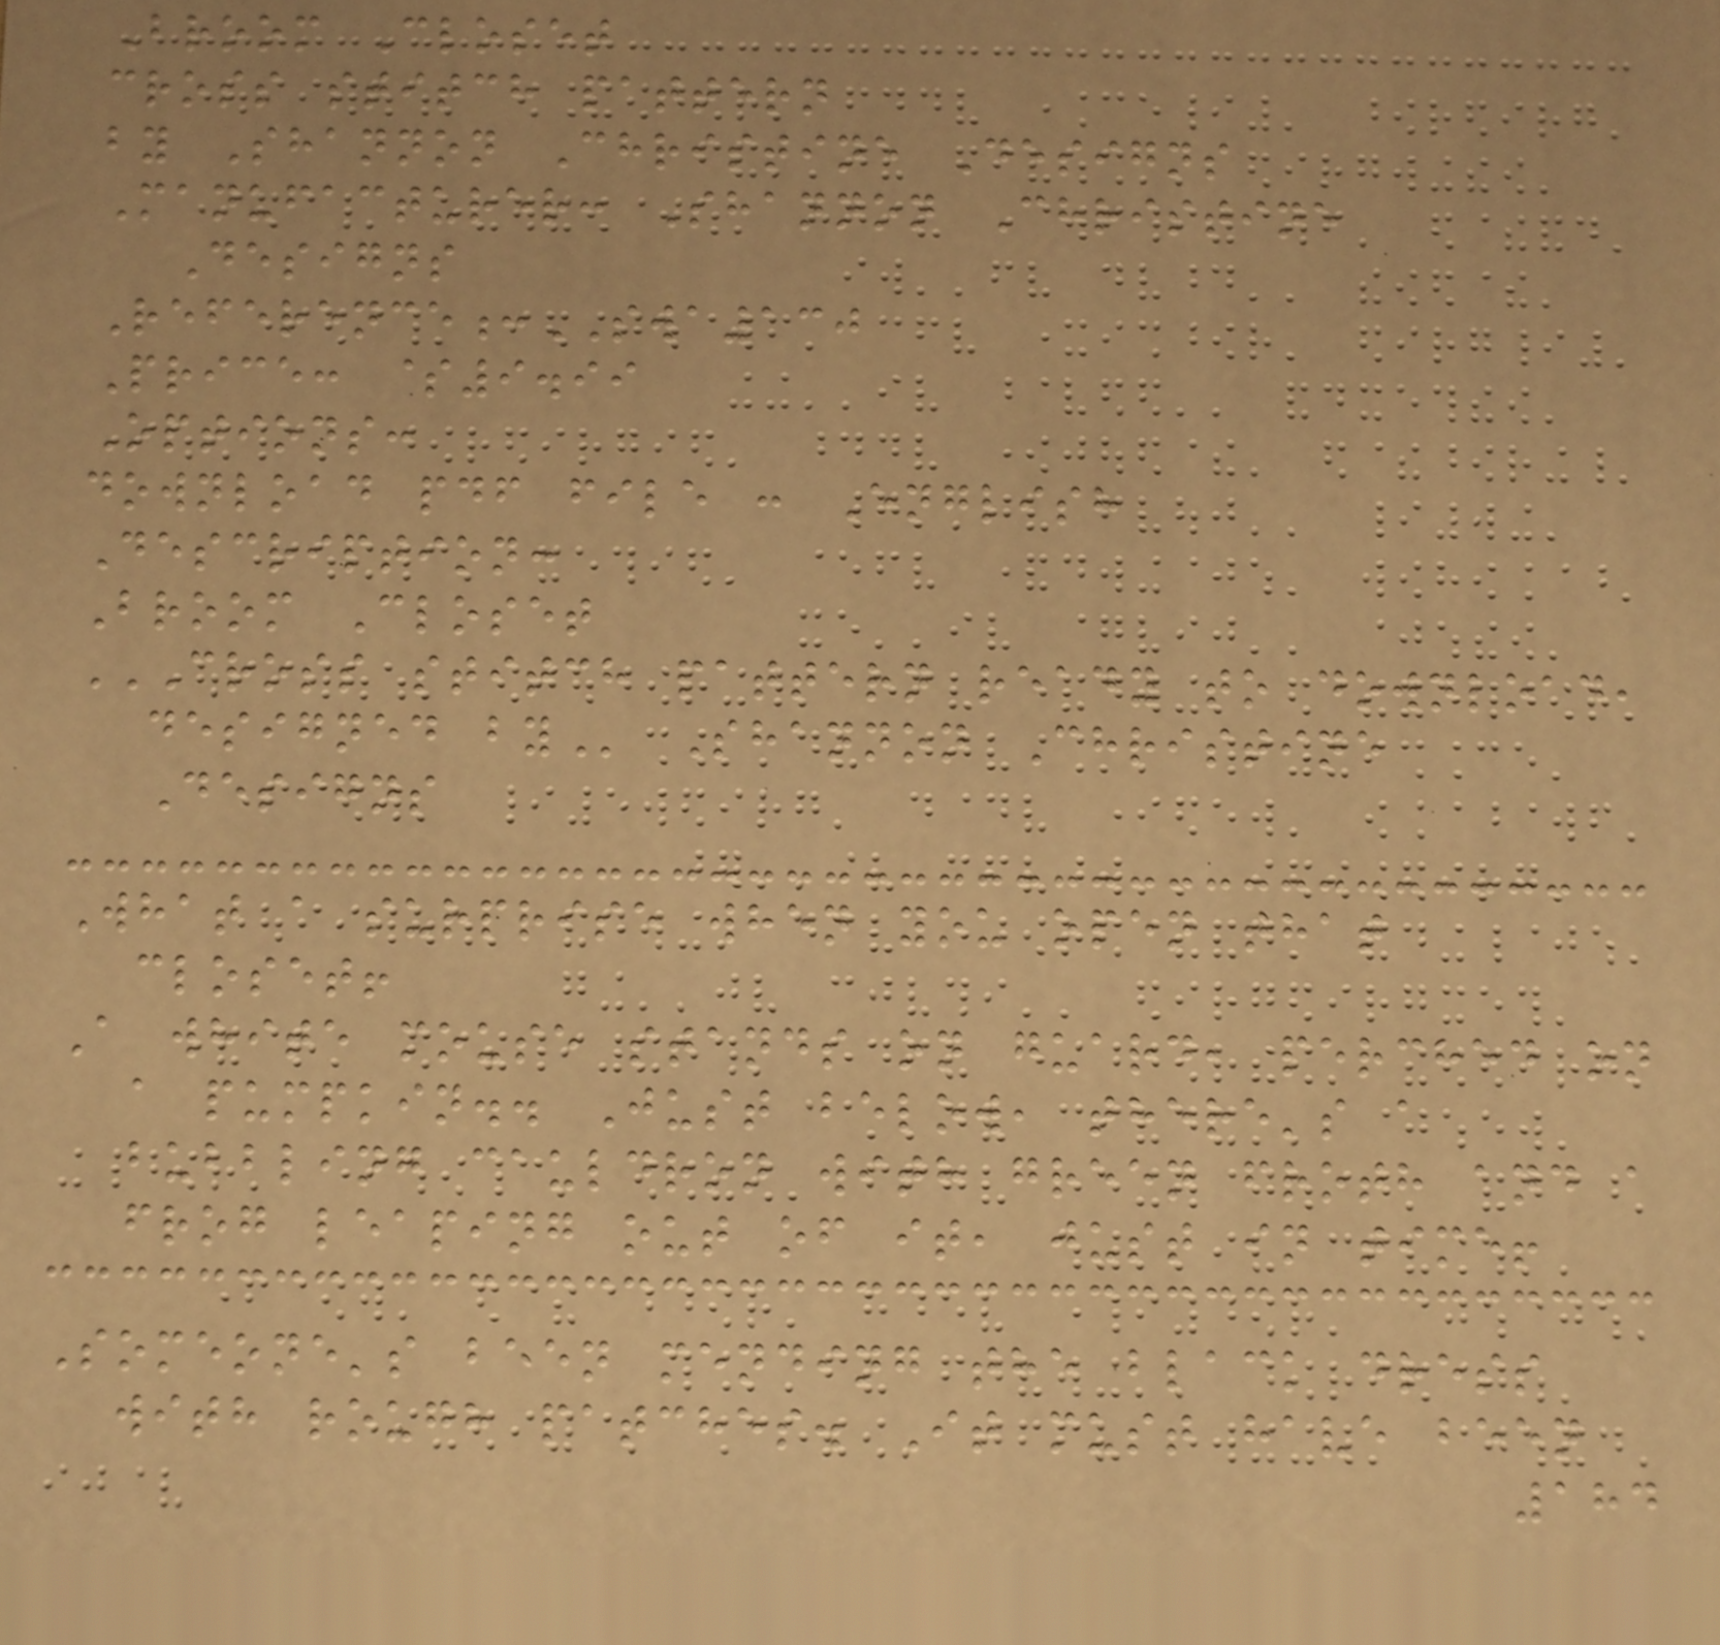Broom Closet
cross stitch pattern
by Shannon Christine Designs
Manufacturer: Shannon Christine
Designs
Reference:SWA130
Price: $9.99
Options:
download pdf file : English
Description:
Broom Closet
CROSS STITCH PATTERN READY TO DOWNLOAD,
DESIGNED BY Shannon Christine
Designs
What a surprise when you open that
closet!
A white mouse stands on guard, perched on
a pumpkin.. Just below, there's a
bubbling cauldron with green froth and a
frog leaping out of it, just in time!
Someone's been mending the black dress
with rough patches. It must have been
184
